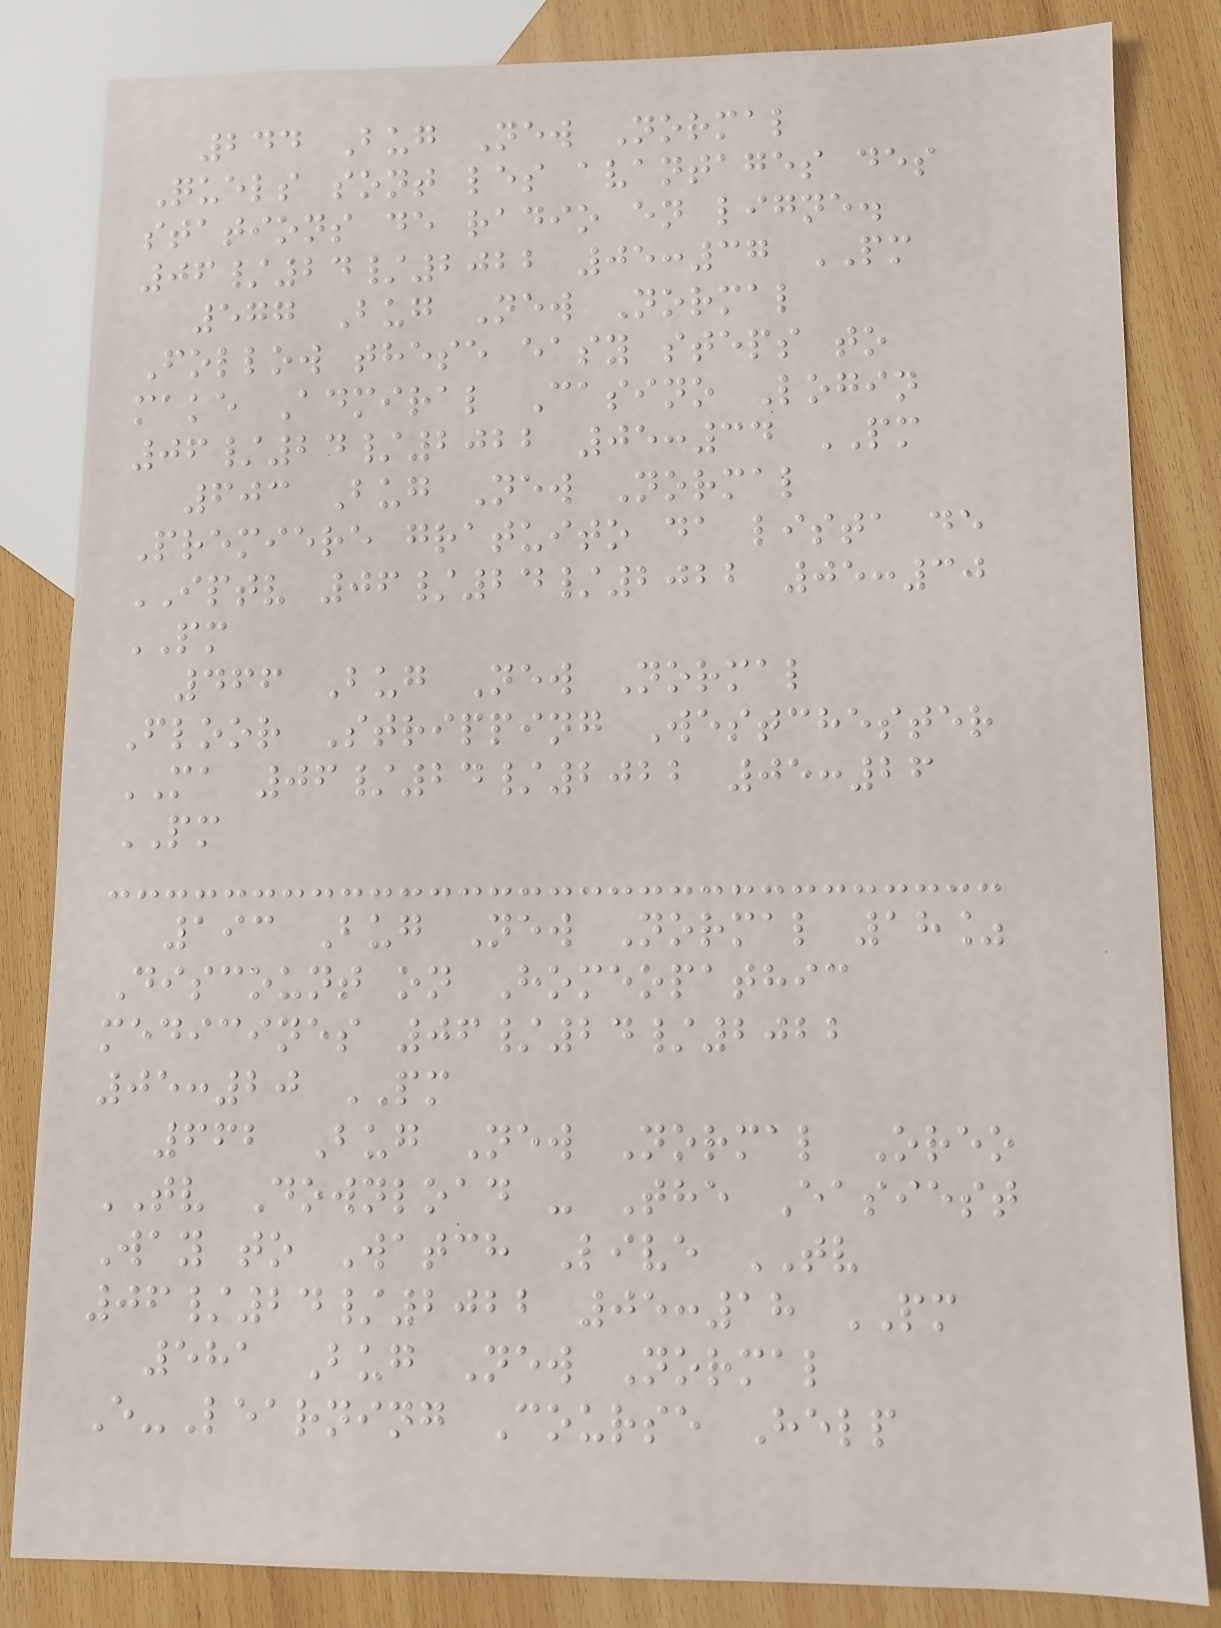244 Bug New Normal
Quels sont les avantages des
stations de radio en ligne.
06/24/2022 05:37 PM
577 Bug New Normal
Follow these easy steps to
make Admiral Casino Login
06/24/2022 05:34 PM
603 Bug New Normal
Premiere gratuito da lista de
IPTV 06/24/2022 05:30
PM
466 Bug New Normal
Floor Stripping Westchester
MA 06/24/2022 05:26
PM
193 Bug New Normal 18%
Discount on Homeopathic
medicines 06/24/2022
05:20 PM
662 Bug New Normal Oreo
TV Download - The Easiest
Way to Watch Live TV
06/24/2022 05:18 PM
581 Bug New Normal
E-Learning Course Help
